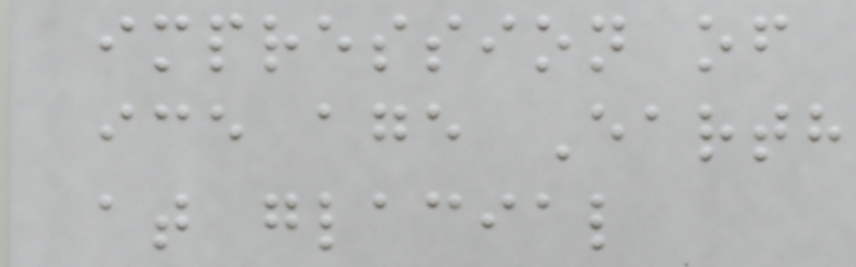impression of
ice age Earth
at glacial
